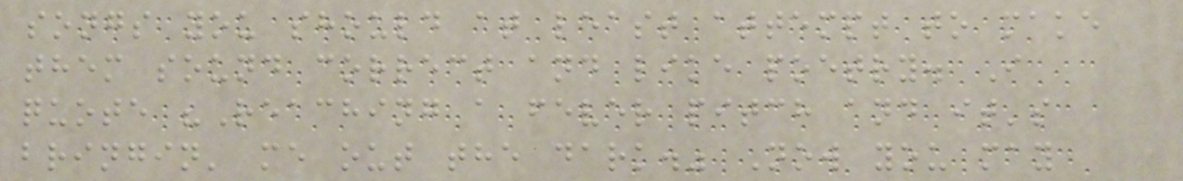songs you should at least attempt to make
them sound correct and like poetry. I
quote "Reaching a fever pitch and it's
bringin' me out the dark." Now you may
